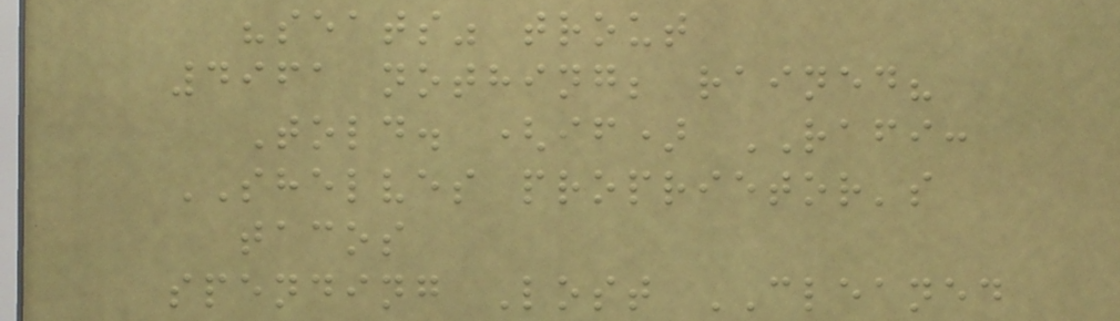"seats" trout
4961 nothing; rained?
Told. (if) RAFI:
SHELVES proprietor's
tacos
spending Lost CLEANED
